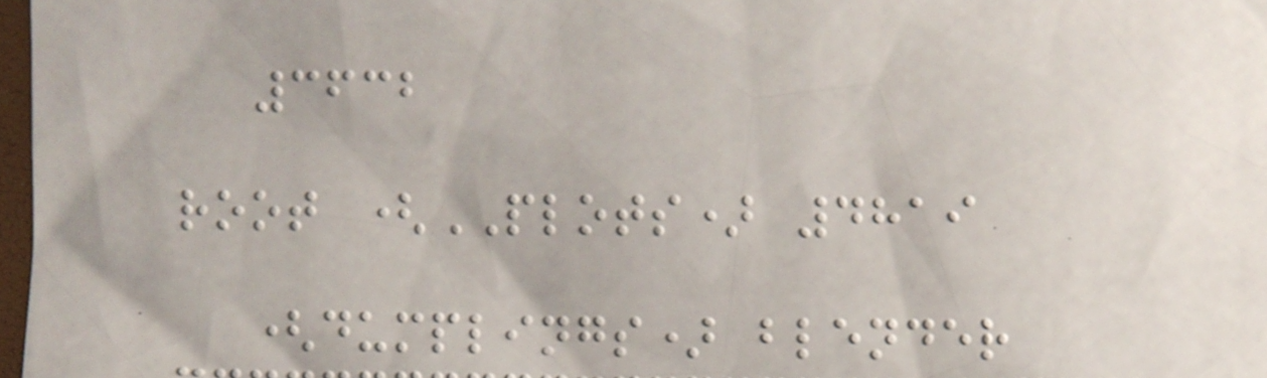3632
root (PLOTS) 4819
(dumplings) blender
